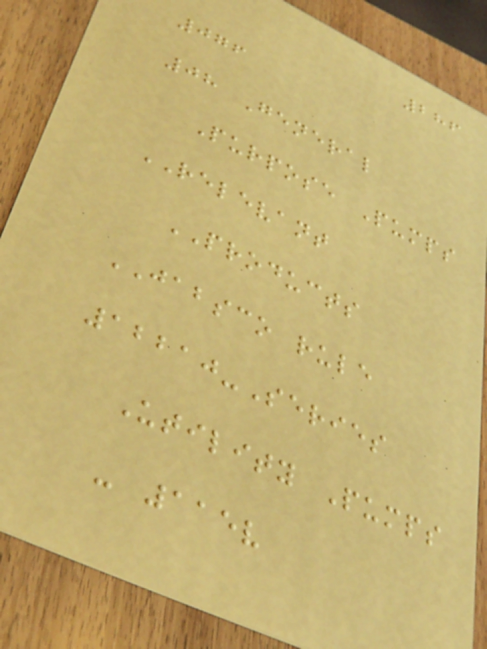286
076
08 General
Purpose Pumps
RELEVANT
PRODUCTS
JABSCO rule
12210-Series
Utility Pumps
- 115v
